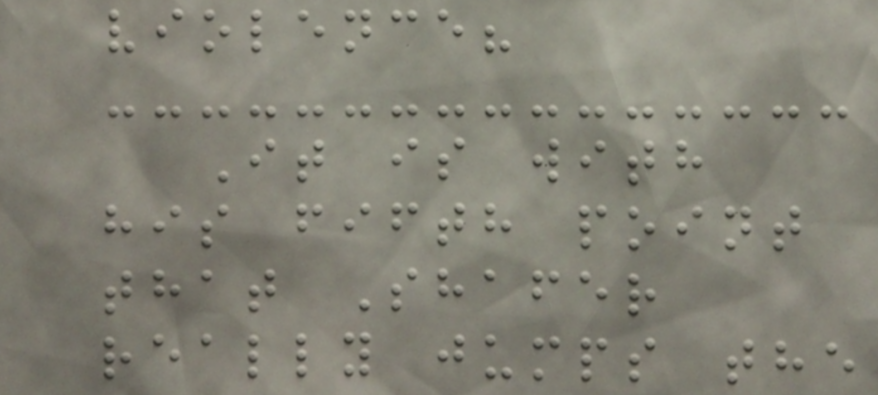violence?
It is with
his fifth point
that Shafer
really jumps the
